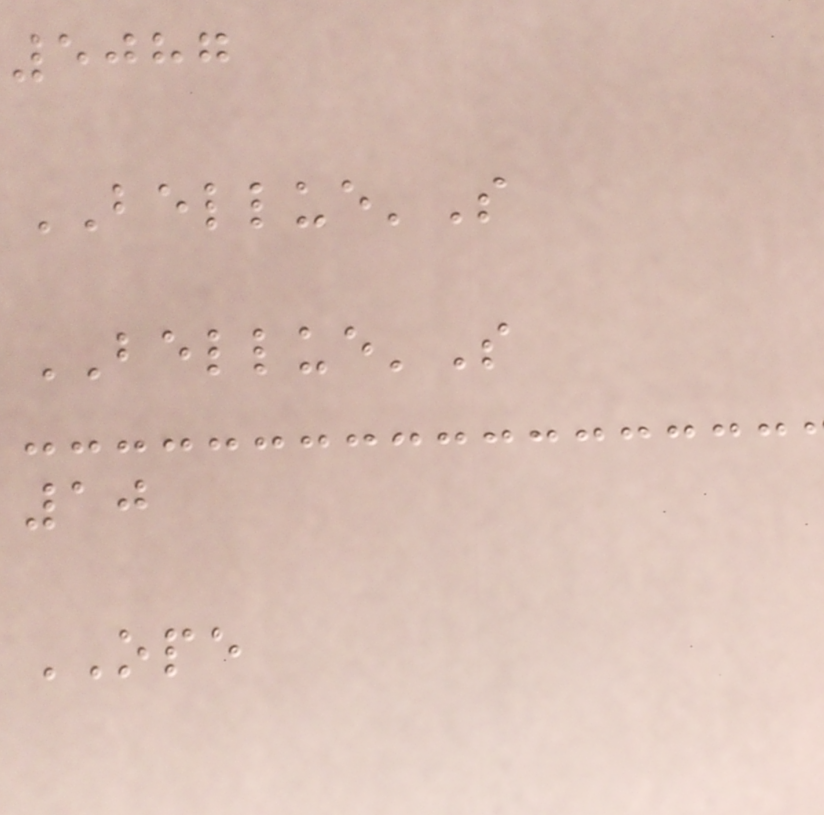5087
BELLUE'S
BELLUE'S
10
OPE
